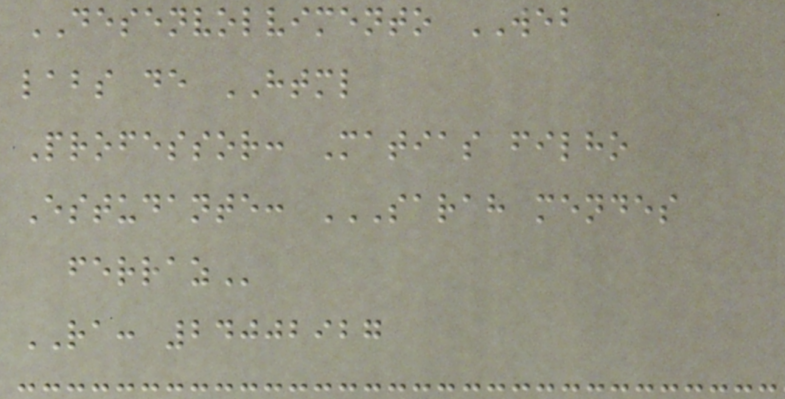DESENVOLVIMENTO WEB
labs de HTML
Professor: Matias filho
Estudante: SARAH MENDES
FERRAZ
RA: 24002927
